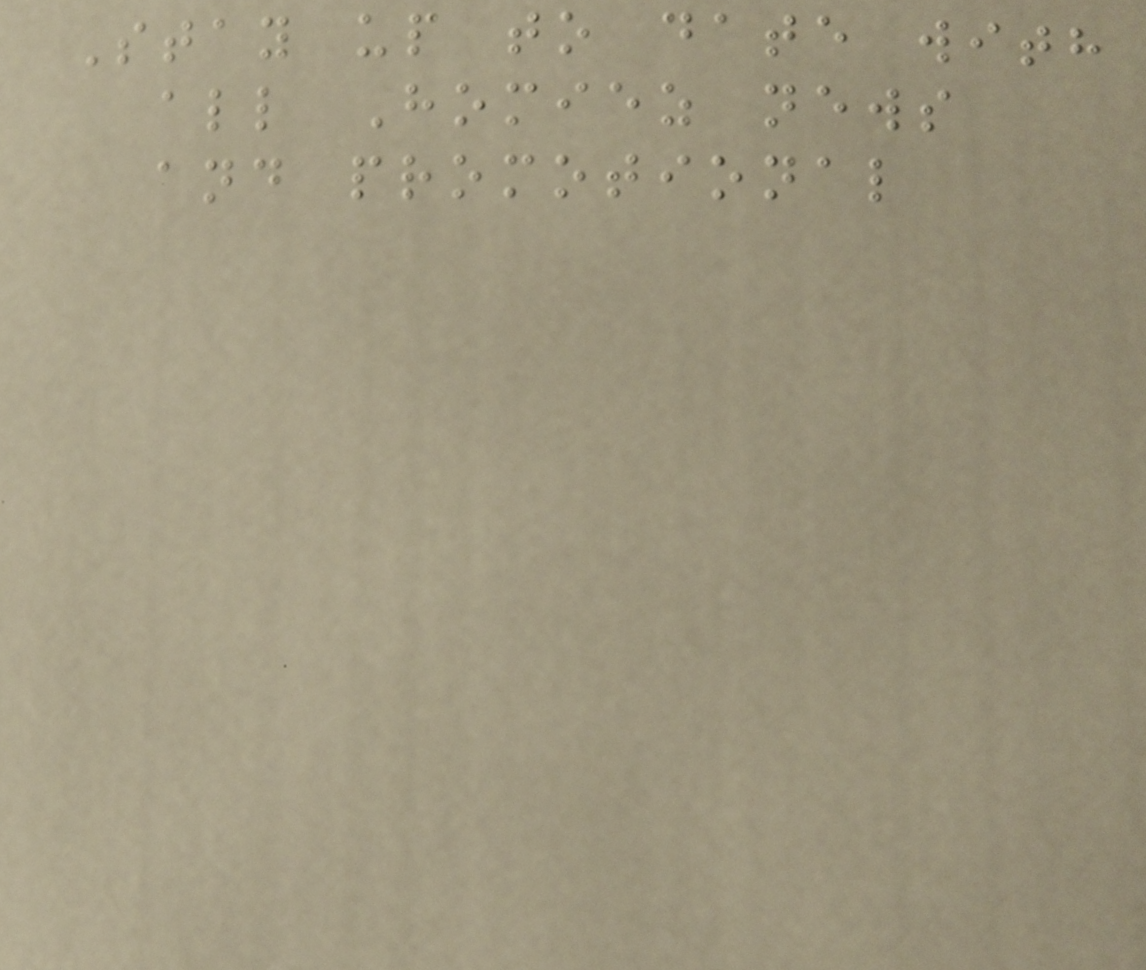Stay up to date with
all Homiez news
and promotional
